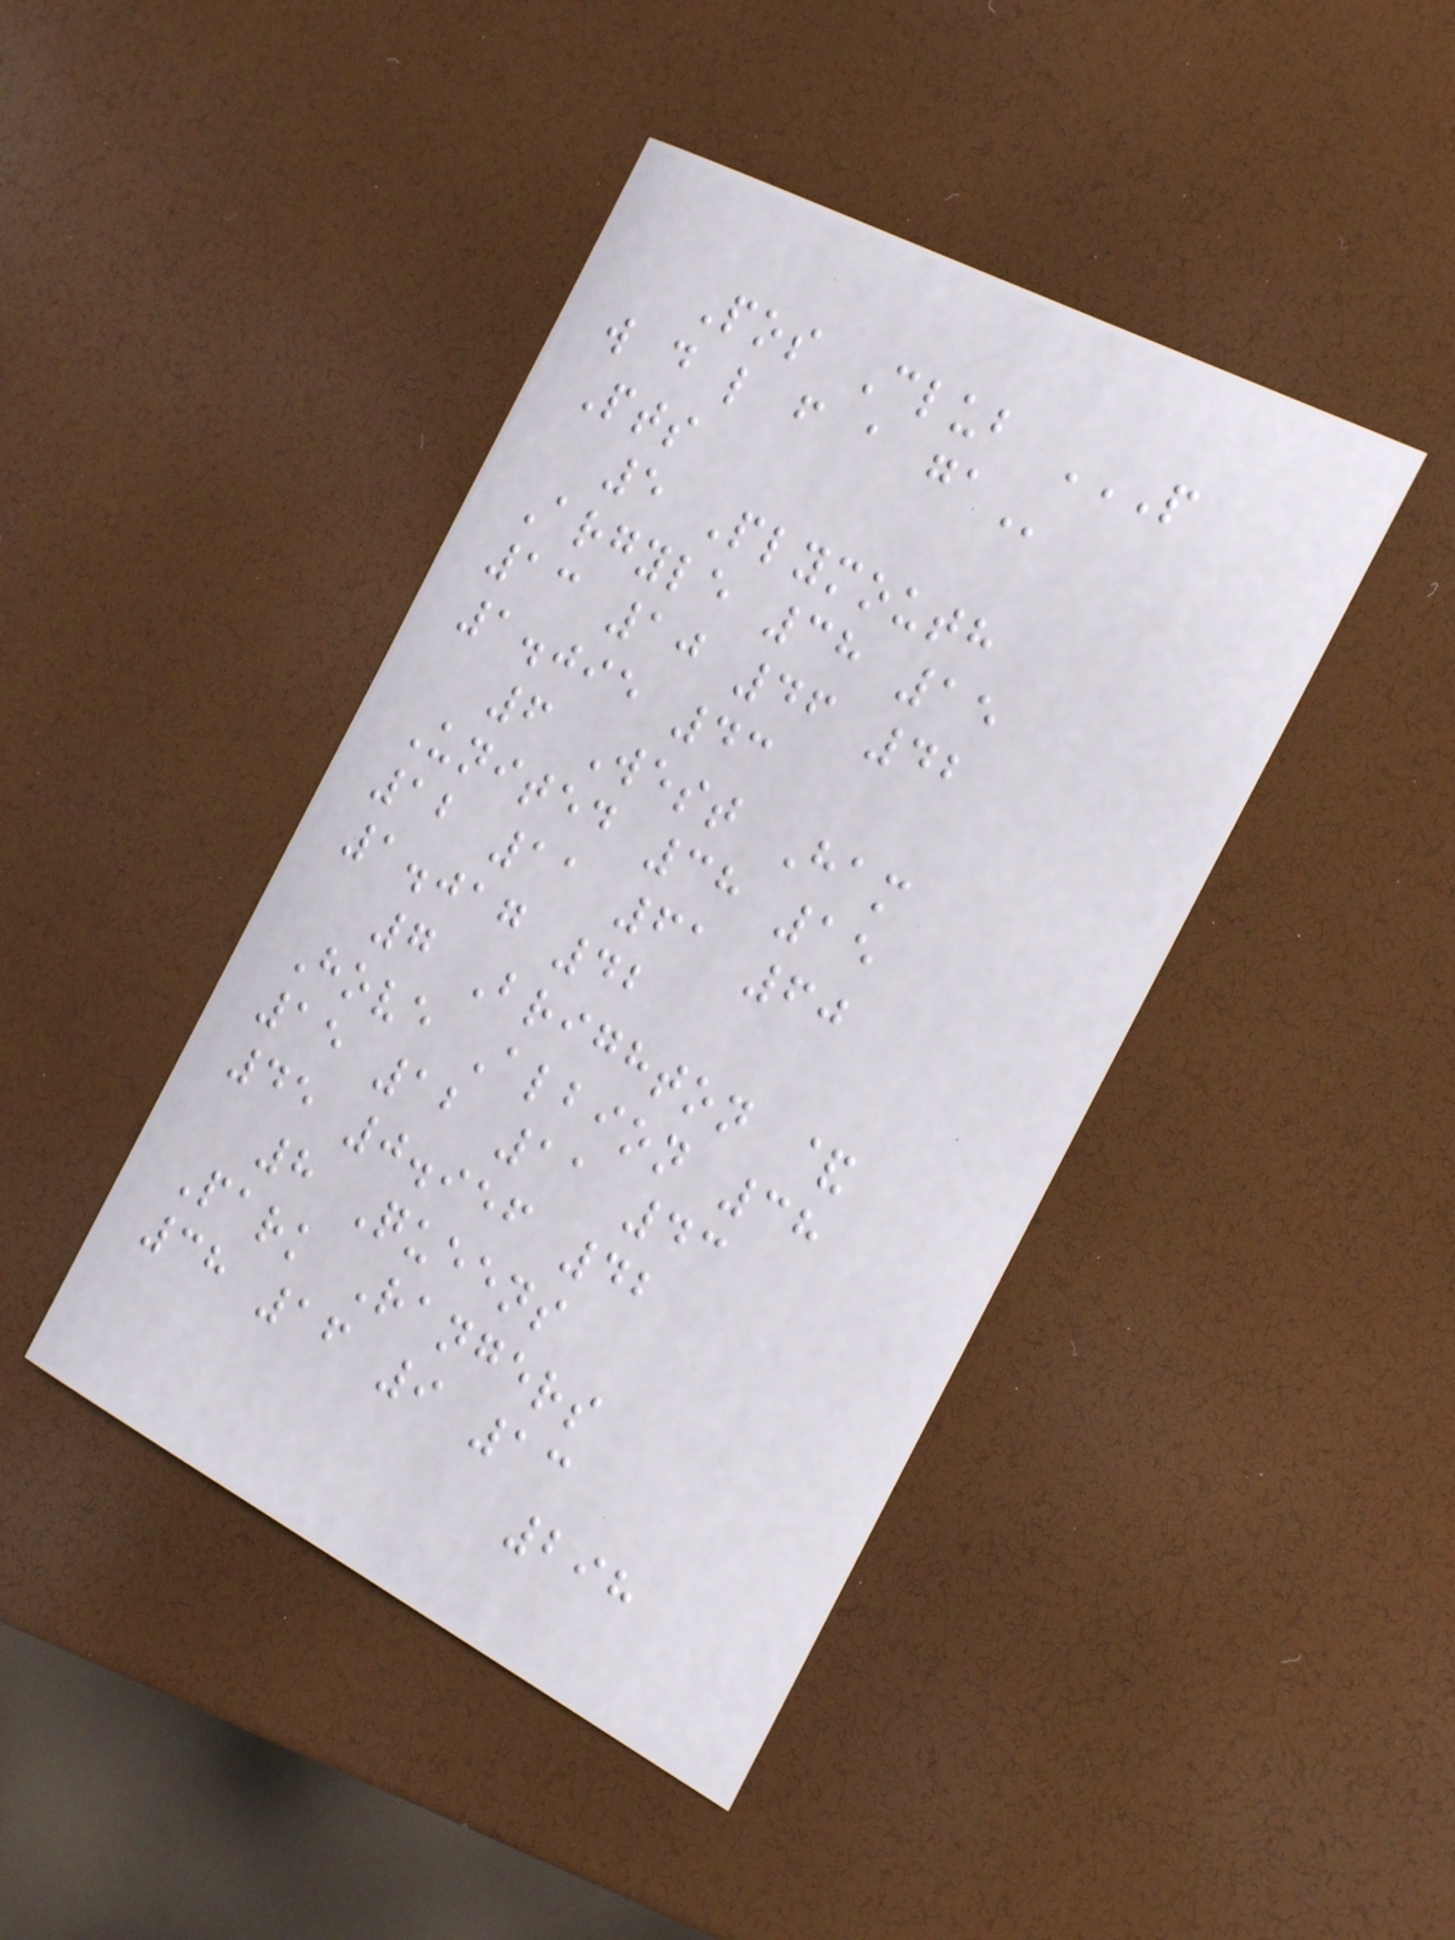Pos Club P
W D L F A GA
Pts
5 Plymouth
Argyle 38 15
13 10 46 42
1.095 43
6 West Ham
United 38 15
12 11 61 60
1.017 42
7 Brighton &
Hove Albion 38
15 12 11 43
45 0.956 42
8 Queens
Park Rangers
38 16 9 13
298
